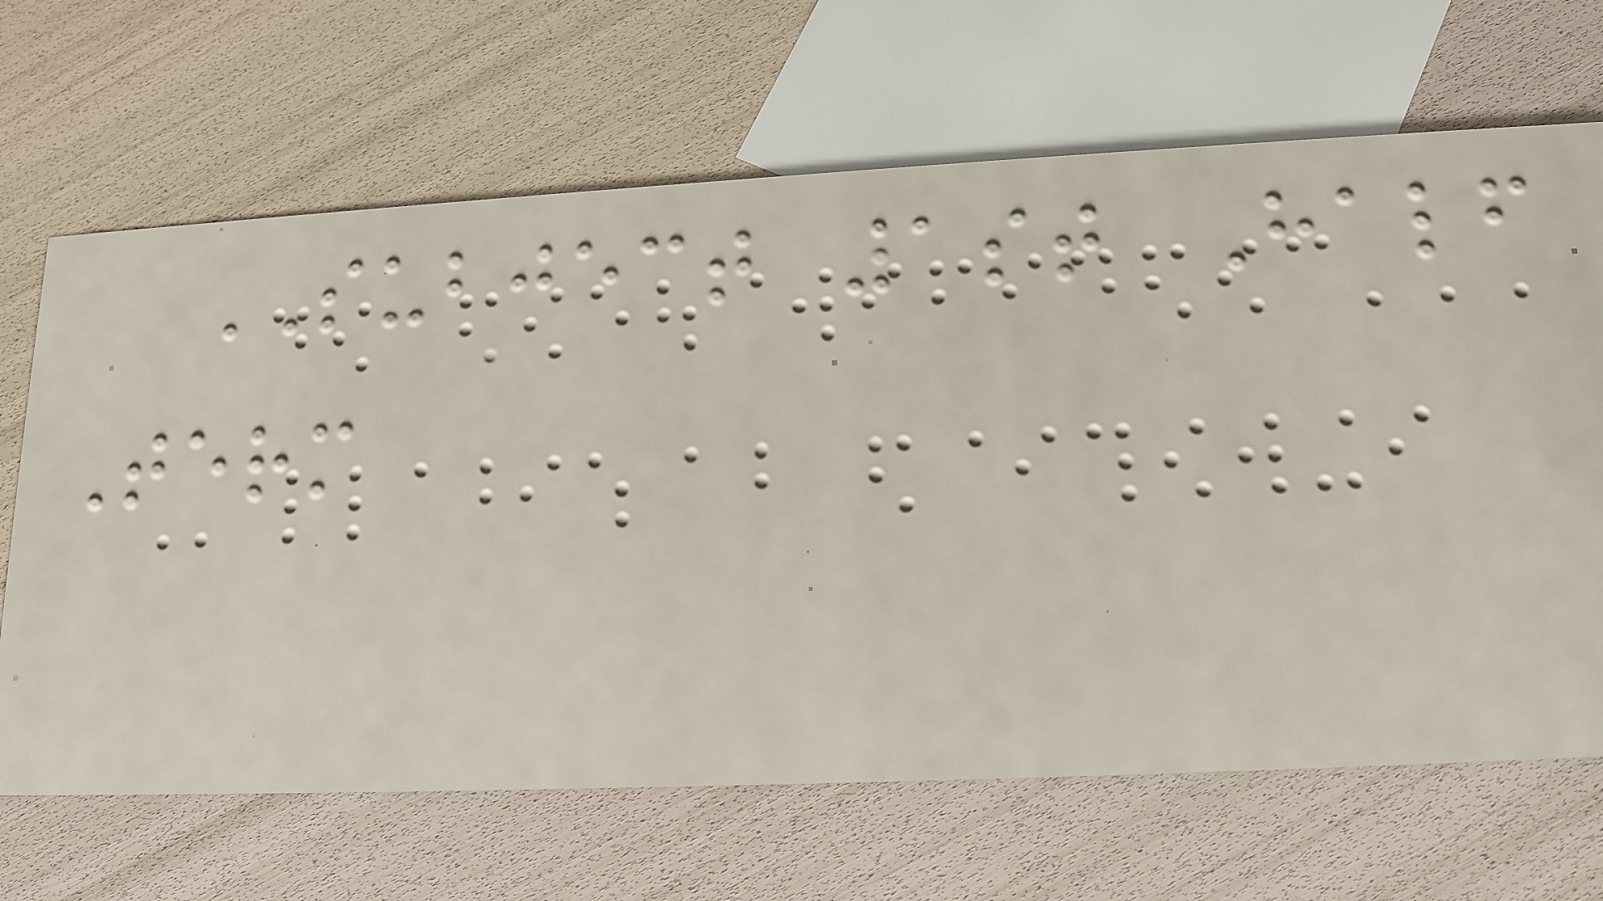SUBJECT 1st Half
Term
